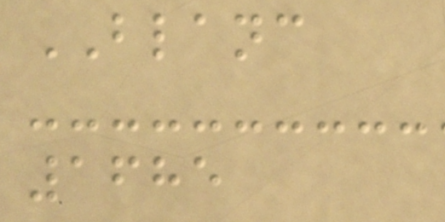BLANC
1685
